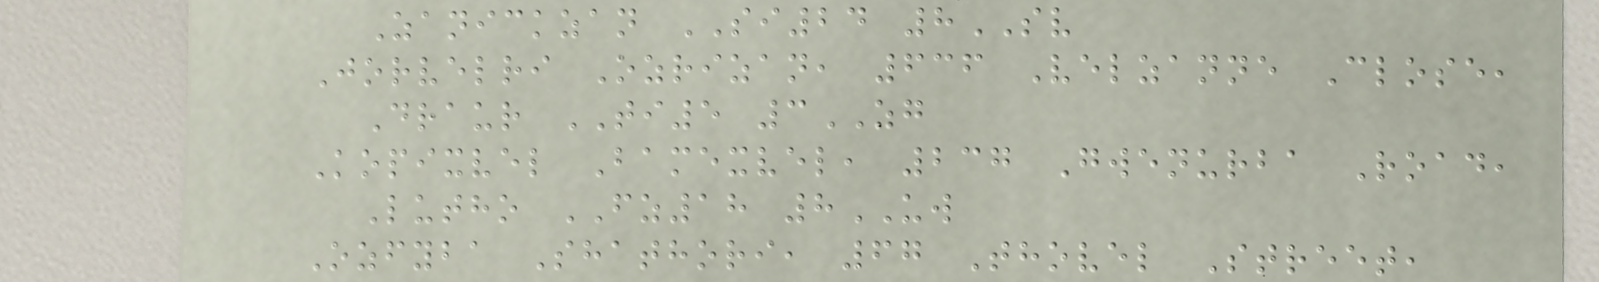Zanickzan SI24 8SV
Jorvelri Ozrizan, 636 Velzanne Close,
Draur TI5 3ZG
Kopixvel Bamexvel, 237 Gwenurba Road,
Lutho FZ18 8UW
Ozfyba Shathori, 67 Thovel Street,
